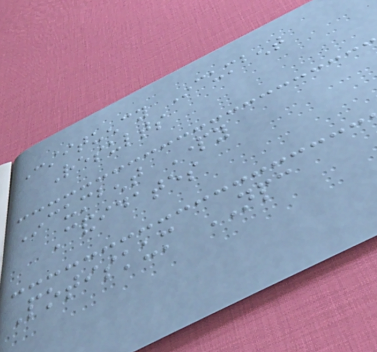Constituency Incumbent
Results
Incumbent Party
Candidates
Potiskum NPC
